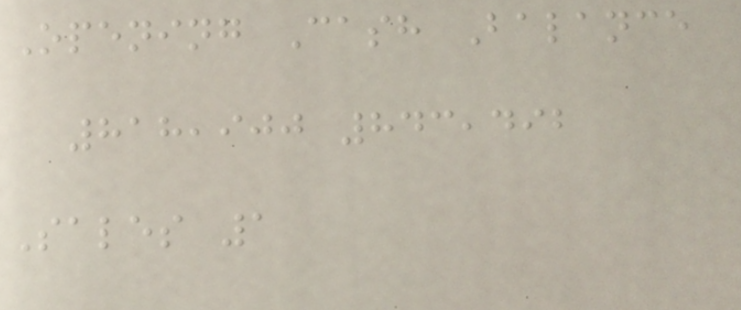Opening Cash Balance
818,900 843,492
Sales 1
